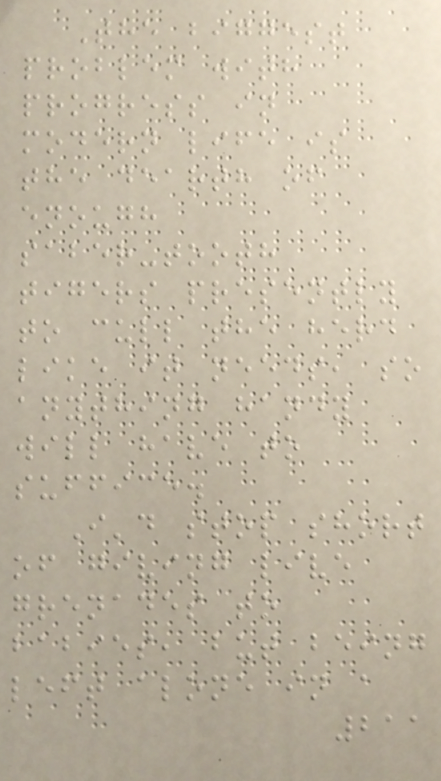The biggest
problem with
progress in
modern life is
the dearth of
enough
saber-tooth
tigers presently
to cull the herd
like it needs, so
anything handy
will have to
suffice.
I'd stop short
of giving live
grenades to
babies, but being
left alone in a
211
